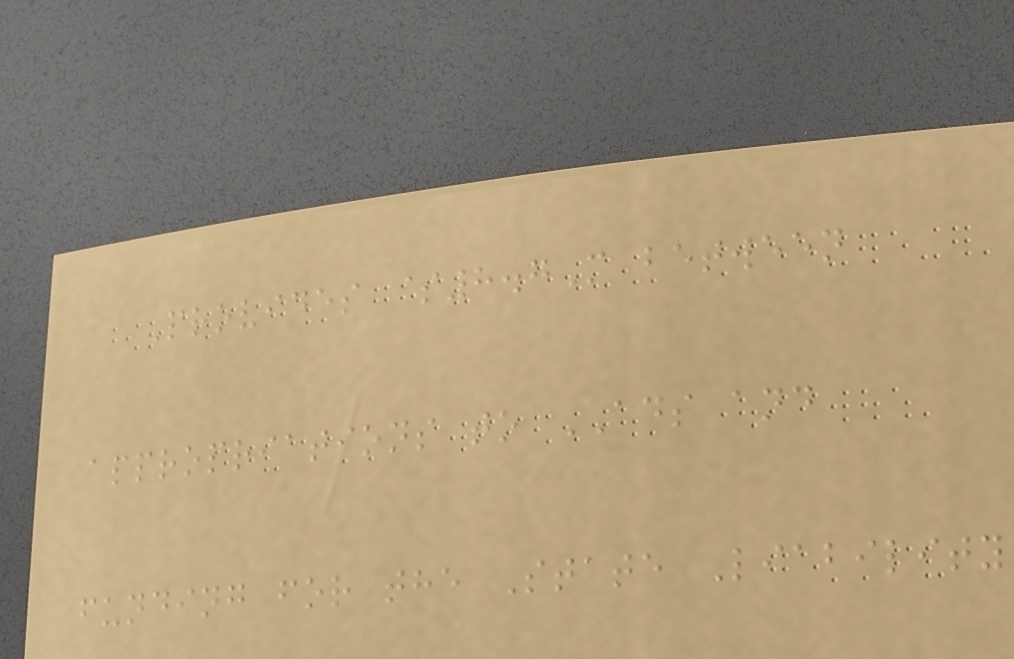Provides $8.7M between
appropriations to ADS and
funding for the State Liability
